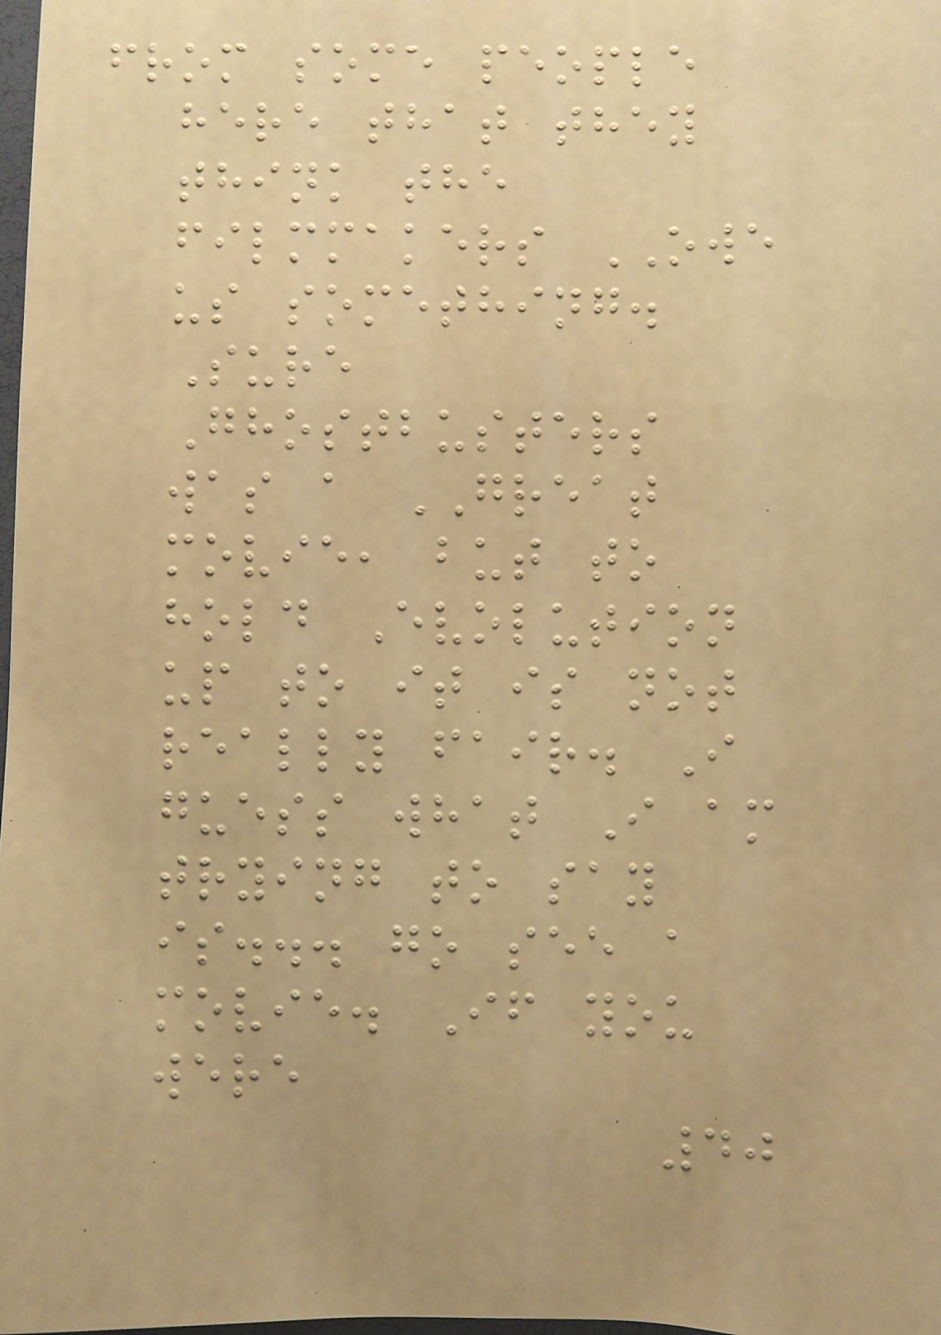from some people
here that they
think the
filmmakers OWE
us something.
Sure
Ghostbusters
was a GREAT
movie, but to
hold Evolution
up to it is not
really fair. I
guess what I am
trying to say
is... go see a
movie. If you
were
40
